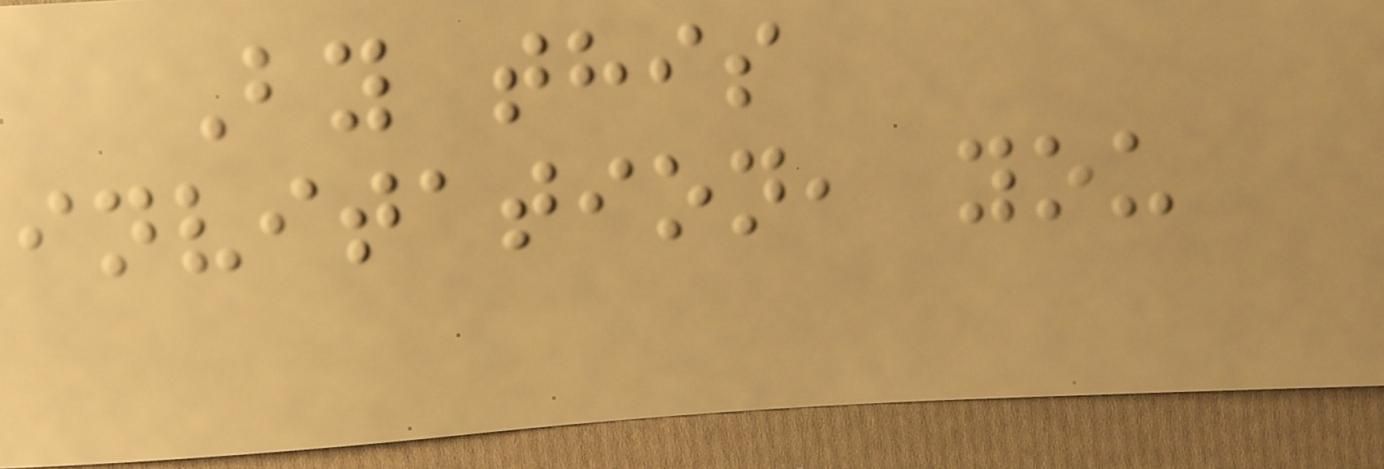By this
invitation, you
